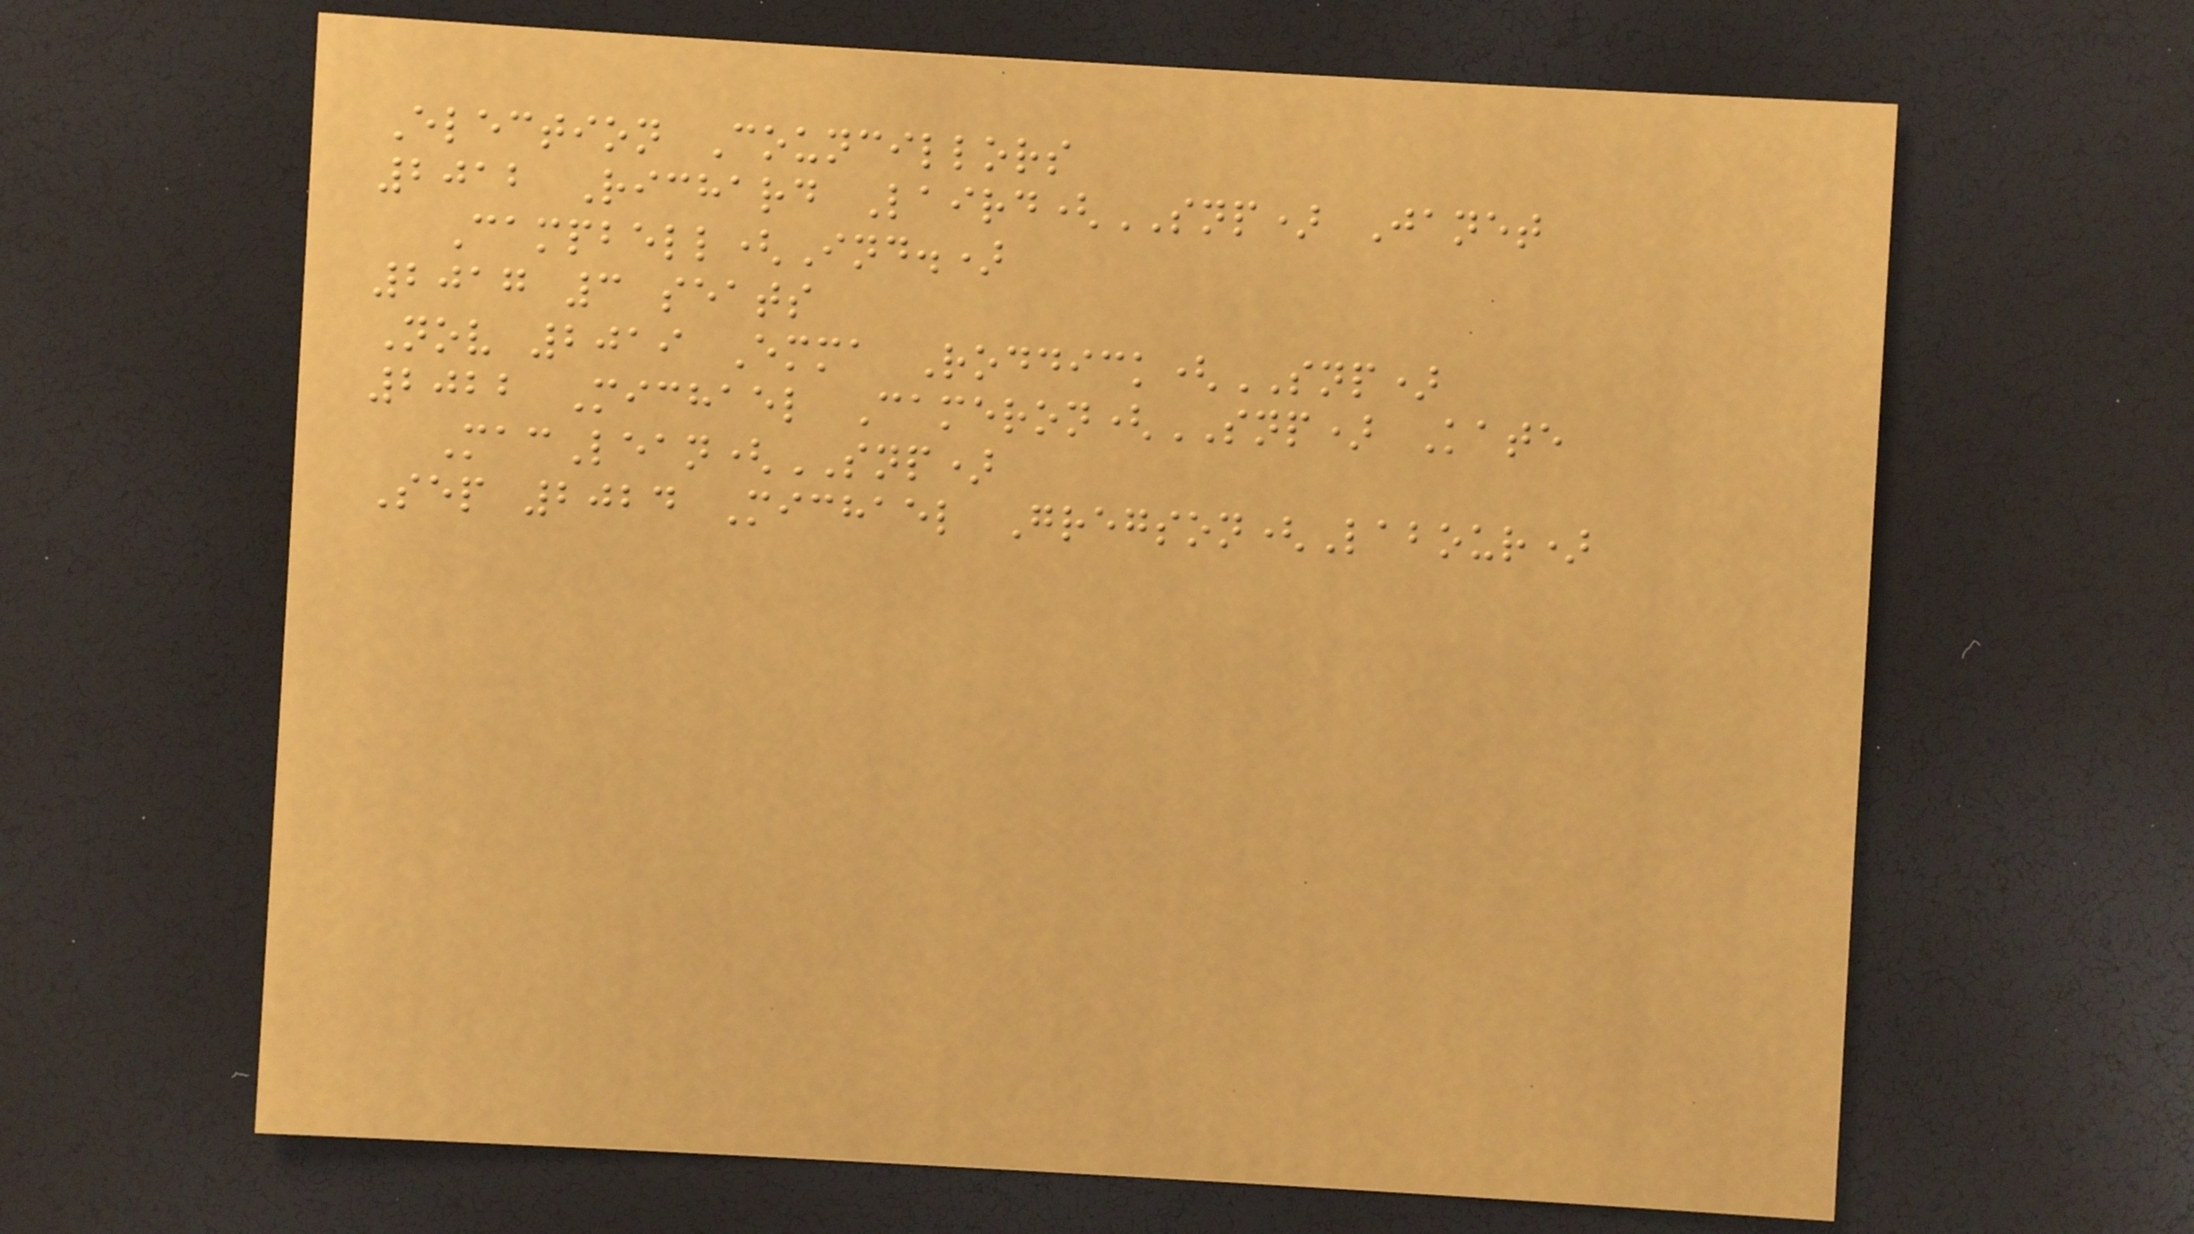Election Councillors
2012 Richard Laird(SNP) Janet
Campbell(Ind.)
2017 3 seats
Nov 2019 Emma Roddick(SNP)
2022 Michael Cameron(SNP) Kate
MacLean(SNP)
Sep 2024 Michael Gregson(Labour)
